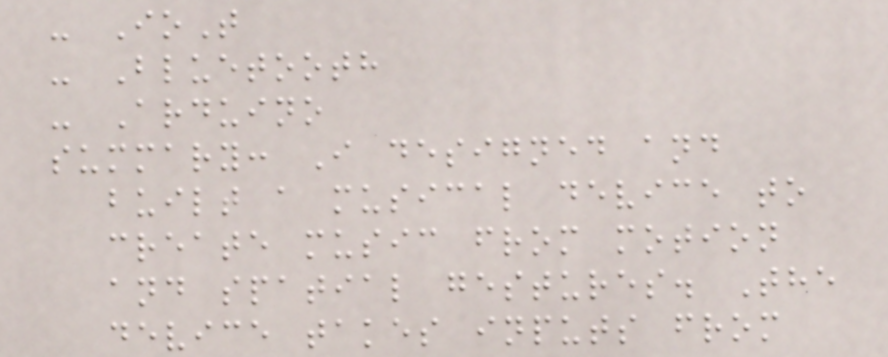- IoT
- Bluetooth
- Arduino
summary: I designed and
built a musical device to
create music from motion
and spatial gestures. The
device takes inputs from
